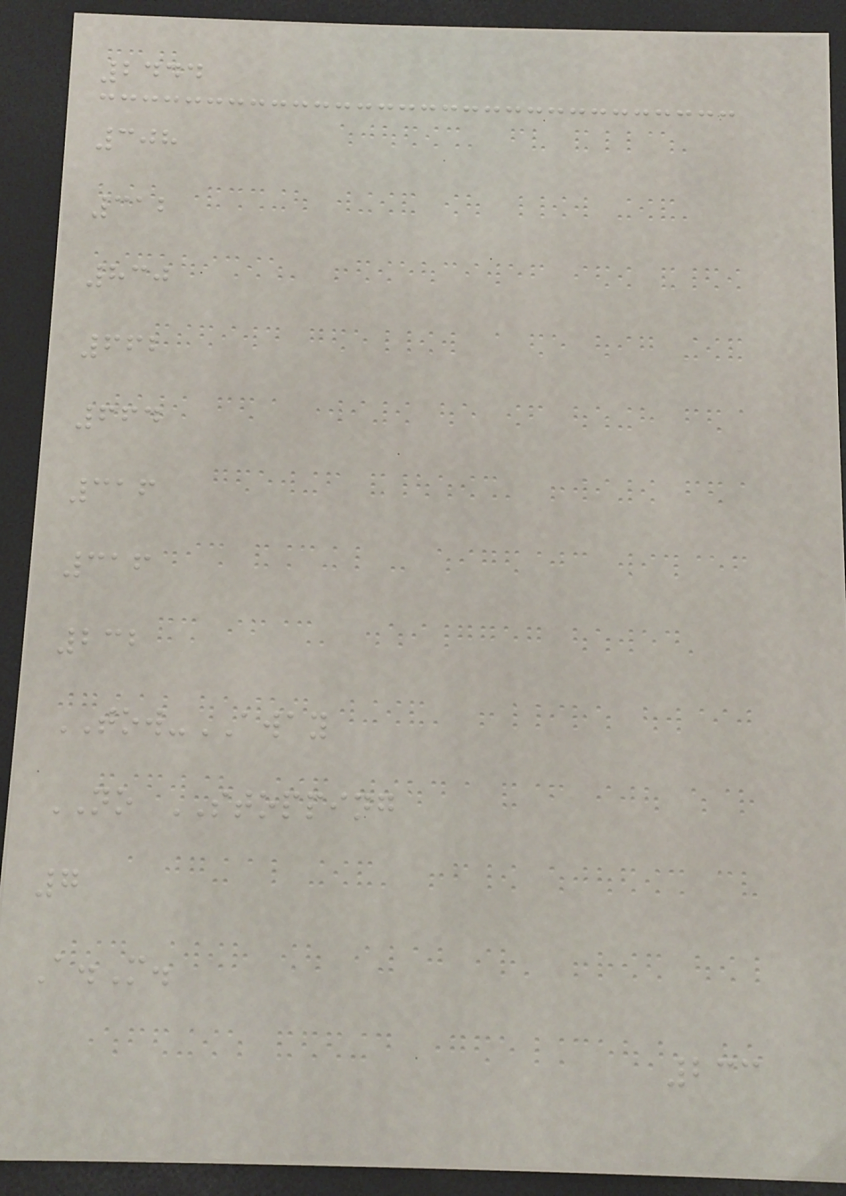2444
308
312
830
662
664
316
316
232
TOW-AWAY
NO STOPPING
7
A.M.
233
